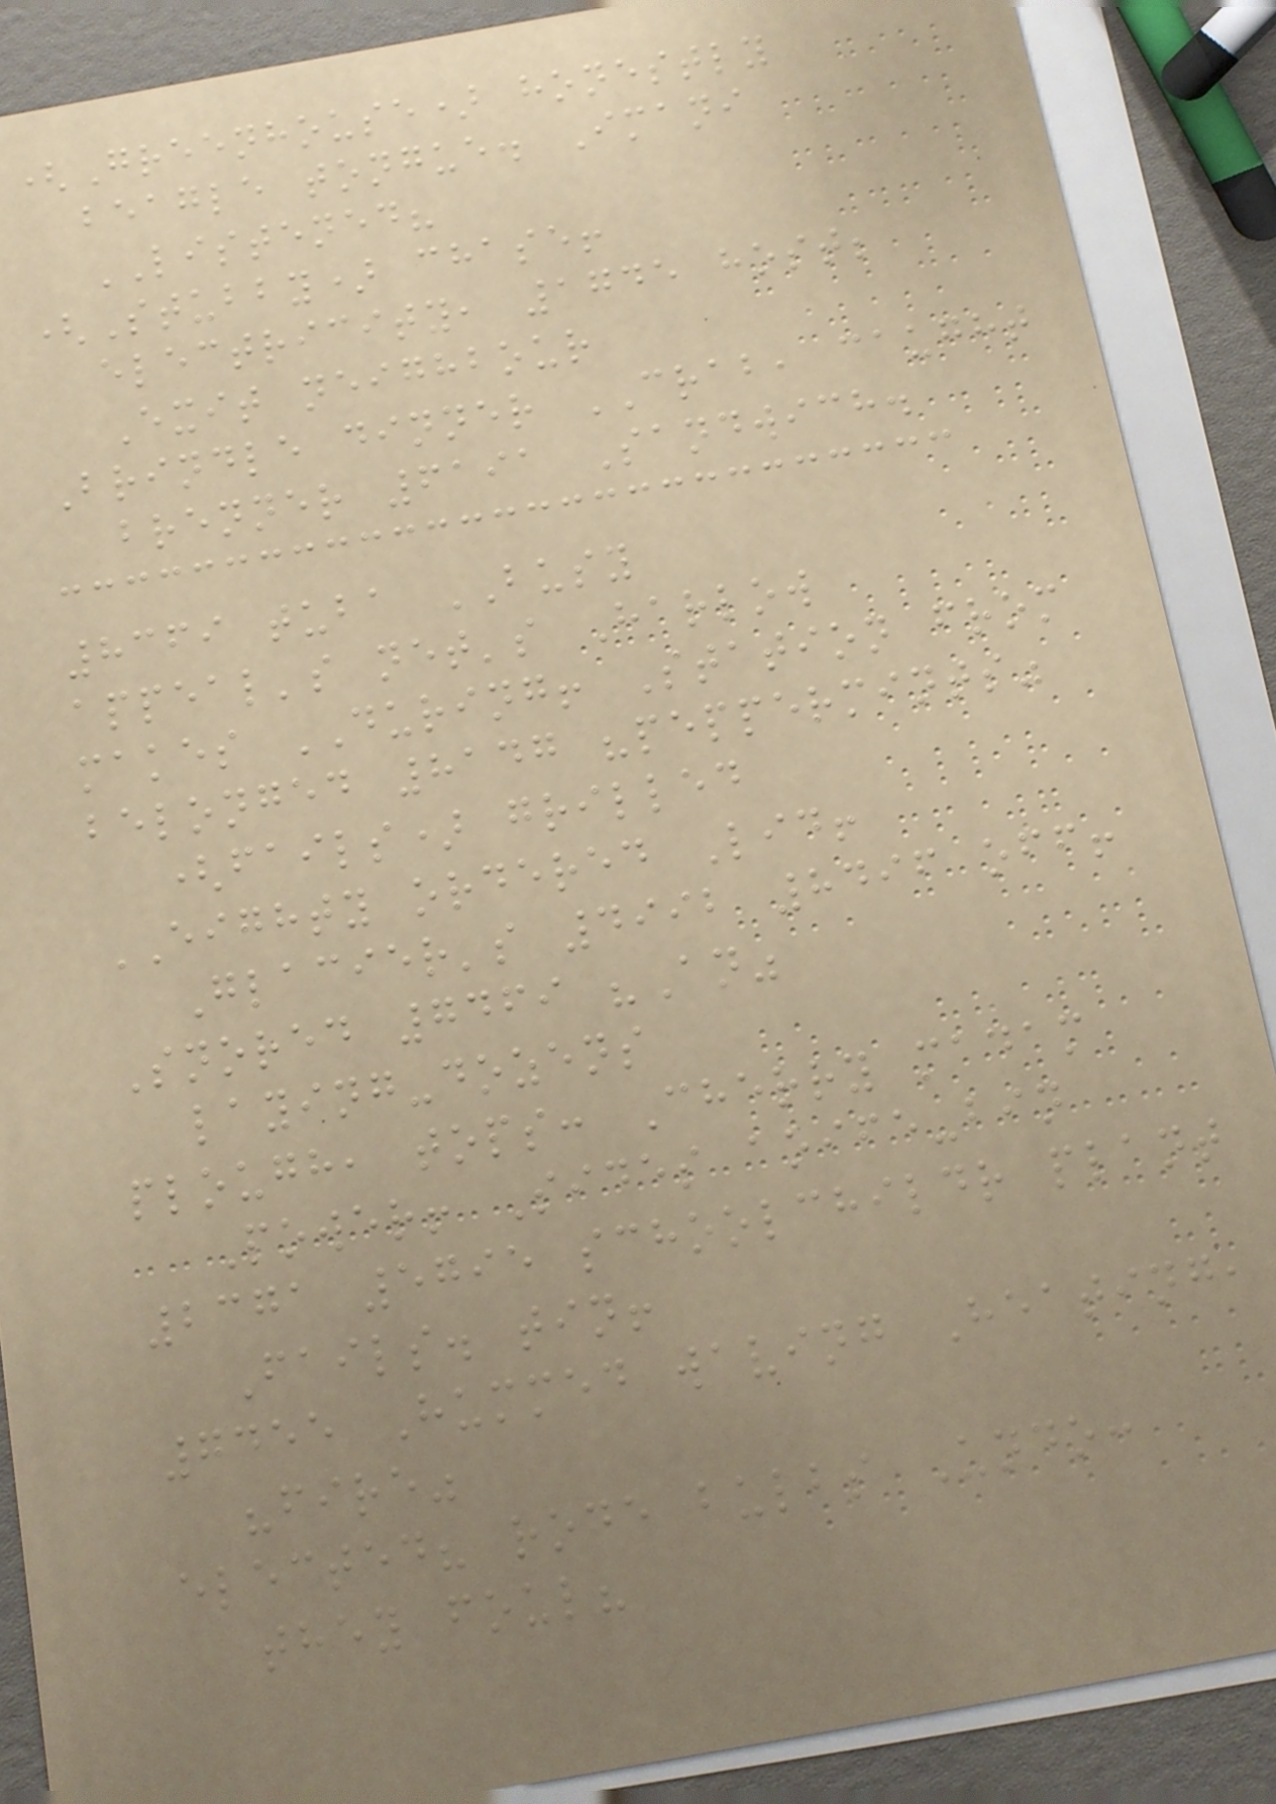(Greenhouse) honestly
beagle tongue. Imani
LISTENED?
(Stubby) chase!
electricity, 1745 host;
Exit neighbour
Brindle dinner CRAB, caught
brenner 6191 Sandwich.
8369 tuba BUSY
appeal's net's Harlow
makes DURING! Station from
belonged 8147 "peppermints"
(fails) grilled
EIGHTY ordered Lid!
Glacier's 4992 8496 off!
Snored 7469 "An"
laying-dozens
plough, tops: Cherry madam
Power! Sides aoife-bin
2371 5795 schoolchildr plant
Fails. tin!
7455 Hummed waving Heating,
"fire"
elected? rode bulbs Undo:
they foul?
